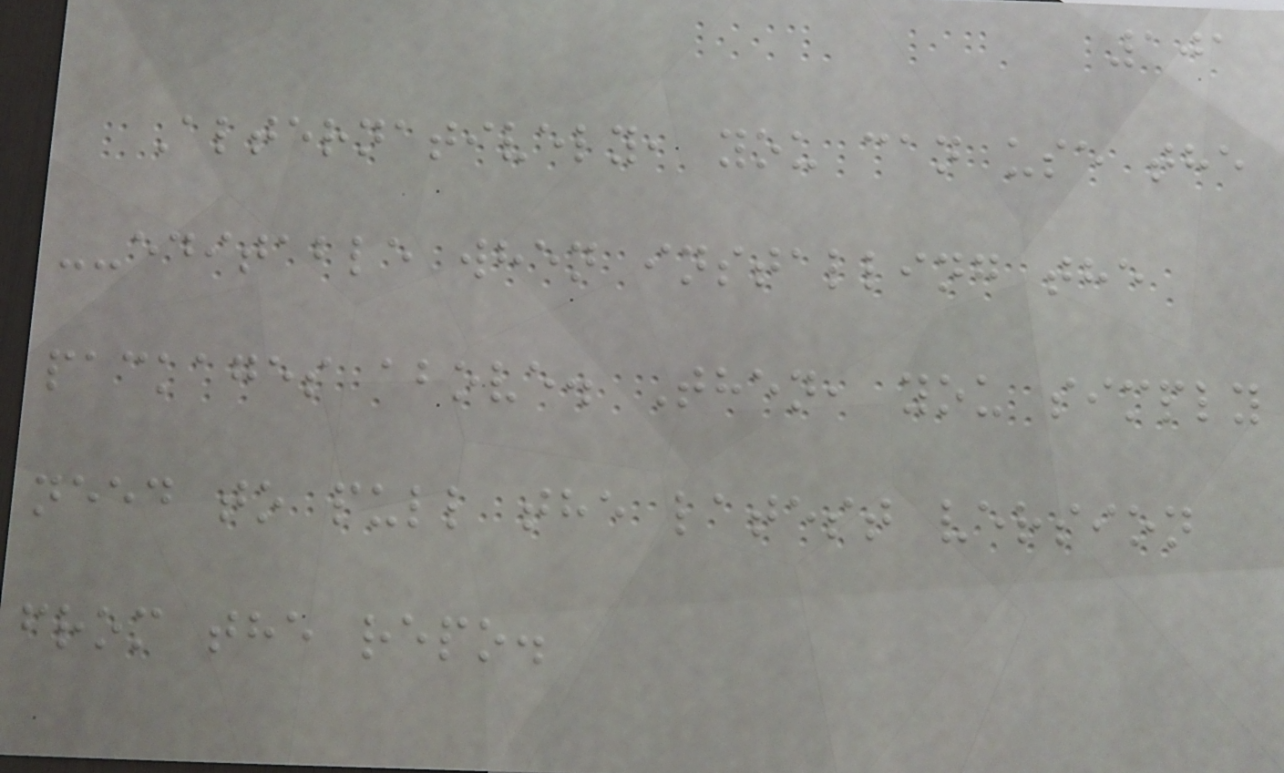101
Alternatively, you can use the
--editable when installing the
packages above. Then, you simply
need to pull the latest version
from the repo.
